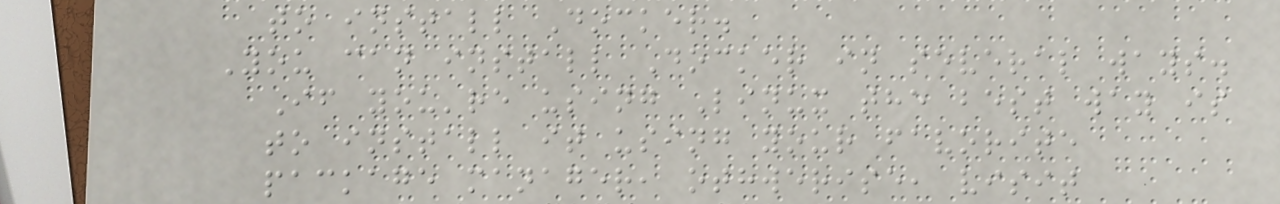to install Docker.
You can install Docker in several ways.
If you're using Linux the best way is
to install it using your favorite
package manager, othwerise, visit
